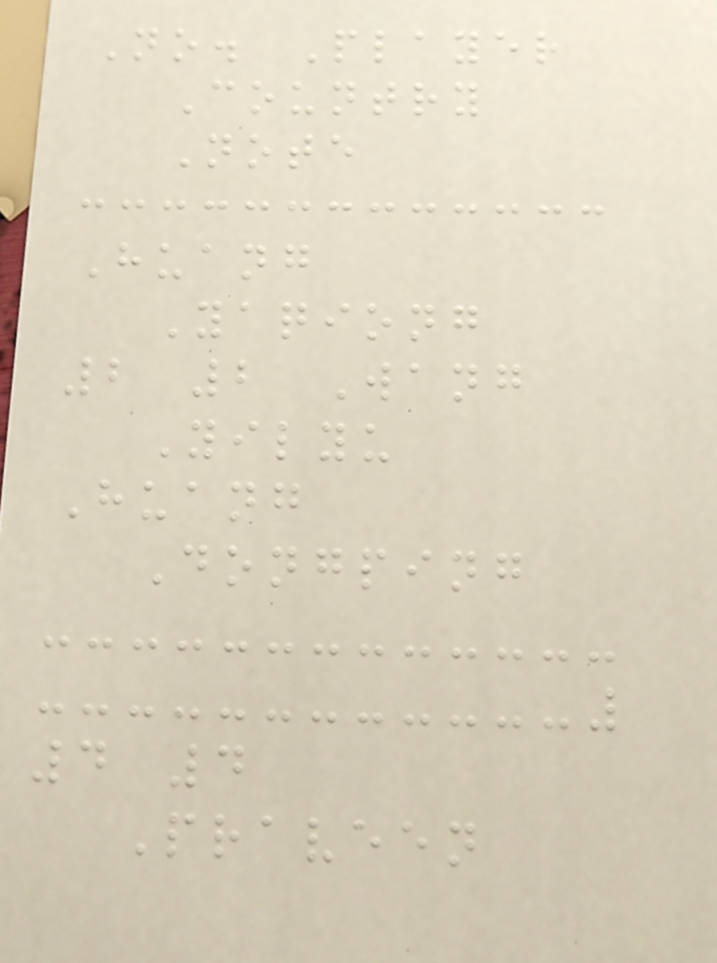No. Player
Country
Note
Huang
Yaqiong
2 2 Wang
Yilyu
Huang
Dongping
4 4
Praveen
